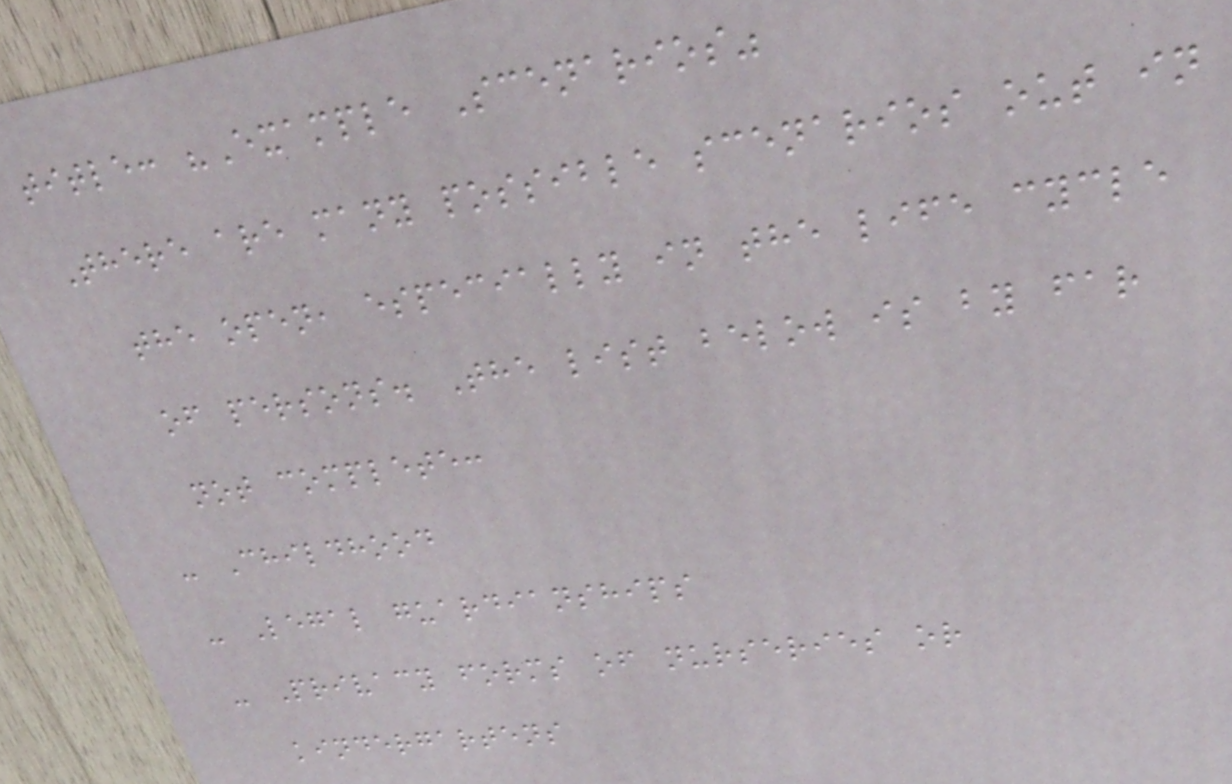title: "Example Scenarios"
There are many possible scenarios out in
the open, especially in the life cycle
of persons. The list below is by far
not complete:
- Childhood
- Legal guardianships
- Privacy forms of nurseries or
kindergartens
